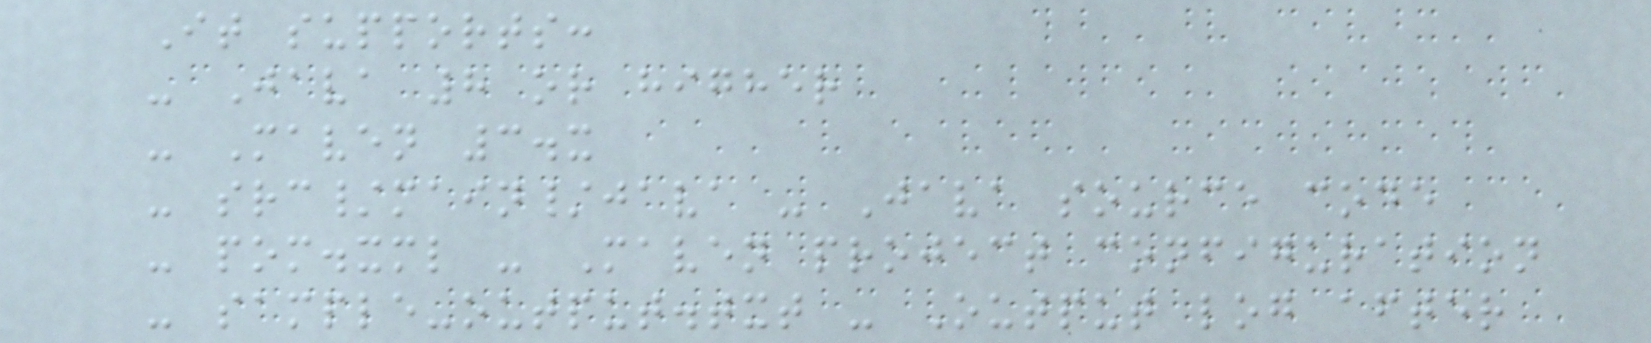It supports:
- Java 8 or higher
- Maven 3.x
- src/main/java - Java source code
- pom.xml - Maven project configuration
- sample-output.txt - Output log after
